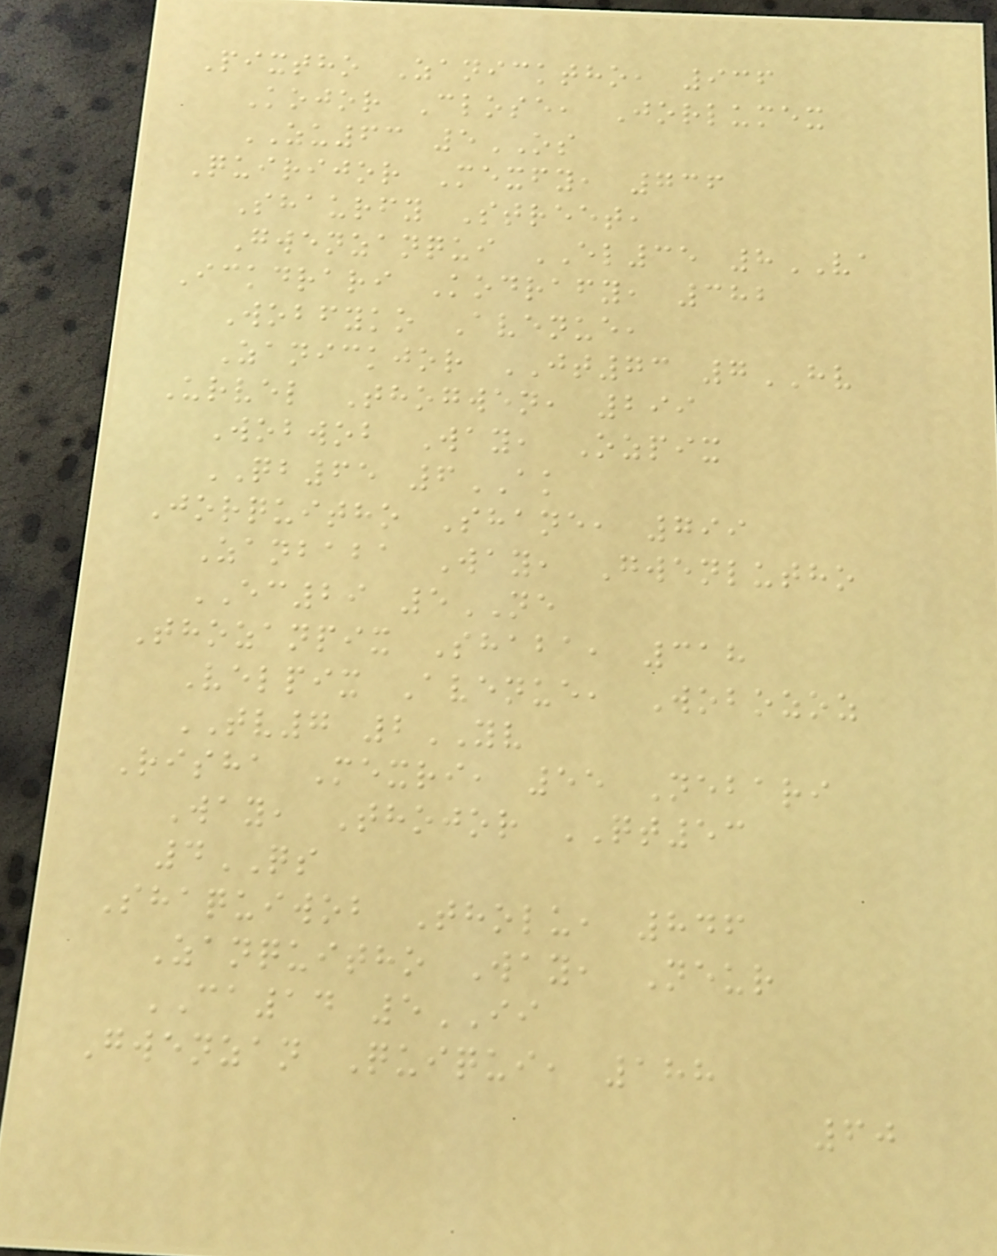Pixtho Zanicktho, 936
Kojor Close, Jorlumex
ZU63 5OS
Quirijor Mexfy, 736
Shaurfy Street,
Gwenzanqui EL35 8VA
Ickdrari Kodrafy, 382
Wobfyko Avenue,
Zanickjor JT73 7HV
Urvel Thogwen, 299
Wobwob Way, Ozpix
QB65 6AK
Jorquitho Shane, 799
Zanbaba Way, Gwenlutho
EC29 5NE
Thozanpix Shaba, 318
Velpix Avenue, Wobozoz
TV7 2YV
Risha Mexri, 55 Nebari
Way, Thojor QT53
4QS
Shaquiwob Tholu, 846
Zanquitho Way, Neur
CA14 5II
Gwenzan Quiqui, 188
60
